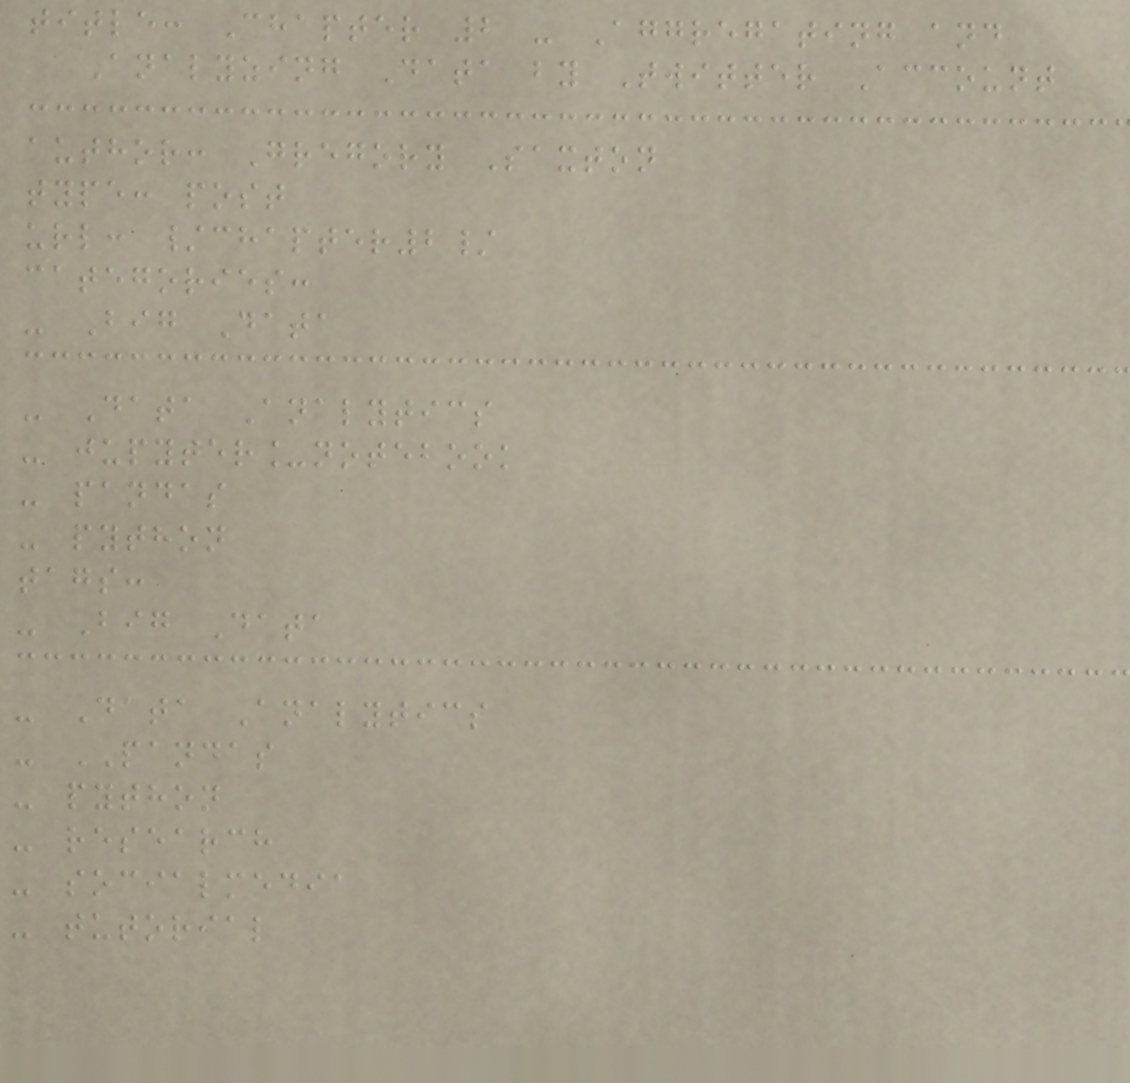title: Chapter 2 - Aggregating and
Analyzing Data by Twitter Account
author: Gregory Saxton
type: post
url: /chapter2/
categories:
- Big Data
- Data Analytics
- jupyter_notebook
- pandas
- python
tags:
- Big Data
- Data Analytics
- PANDAS
- python
- research
- socialmedia
- tutorial
